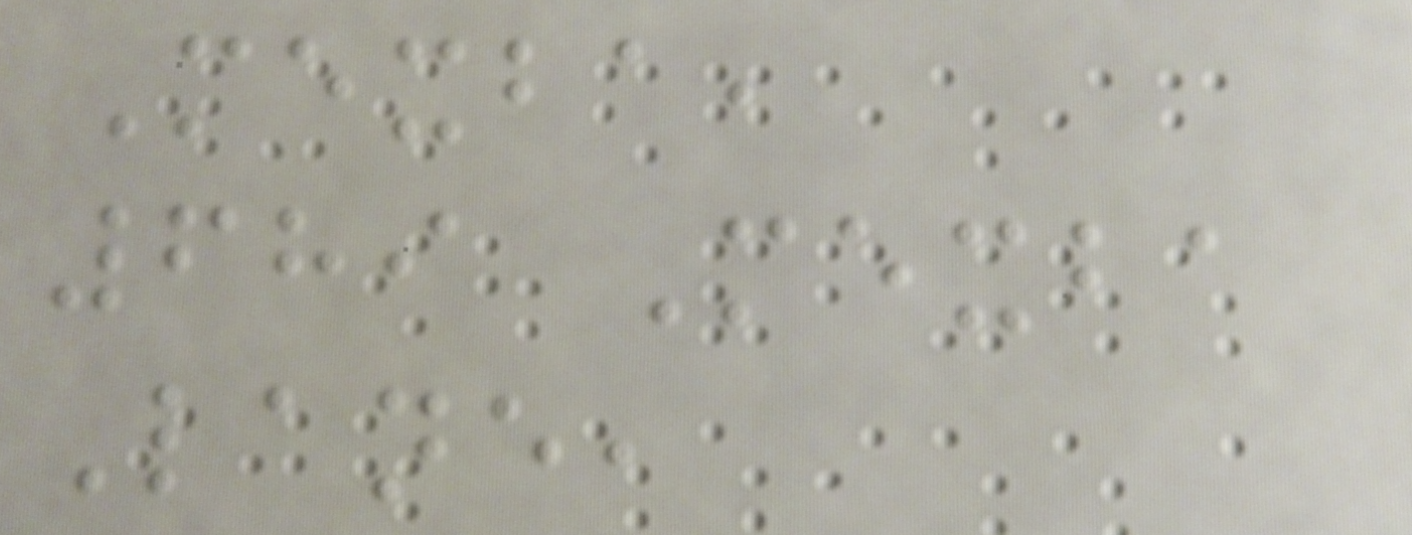Mexba,
689 Mexba
Lane,
